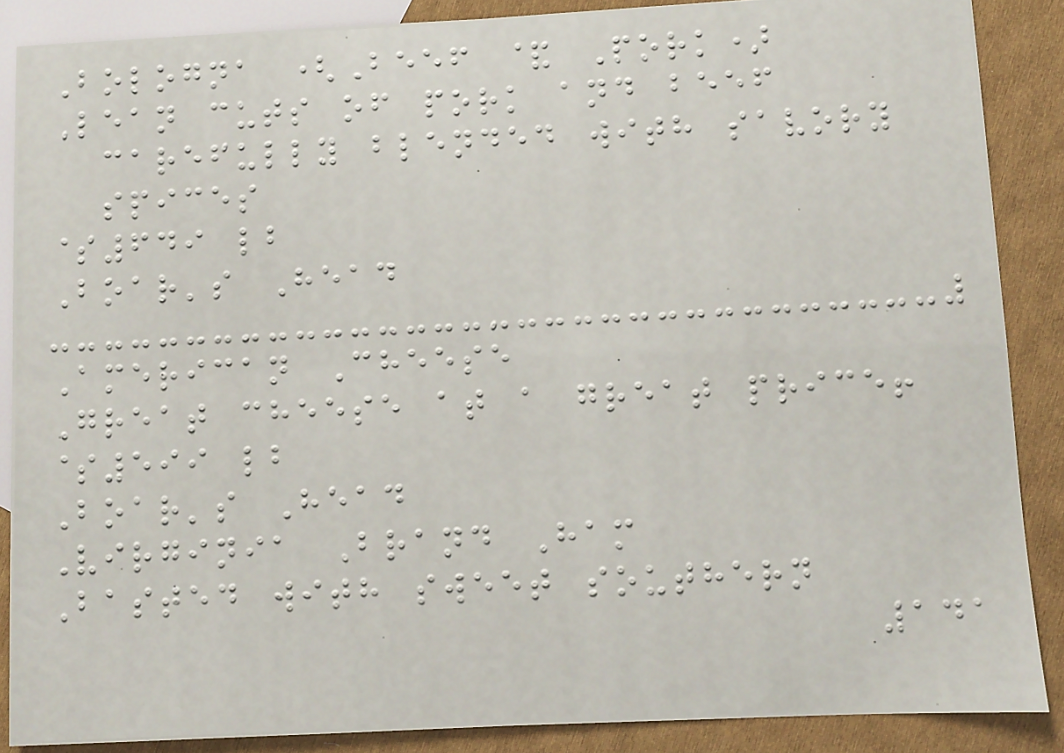Bologna (Beef & Pork)
Lean cuts of pork and beef
carefully blended with savory
spices
$649 lb
Boar's Head
American Cheese
Great cheese at a great price!
$599 lb
Boar's Head
Virginia Brand Ham
Basted with sweet southern
141
